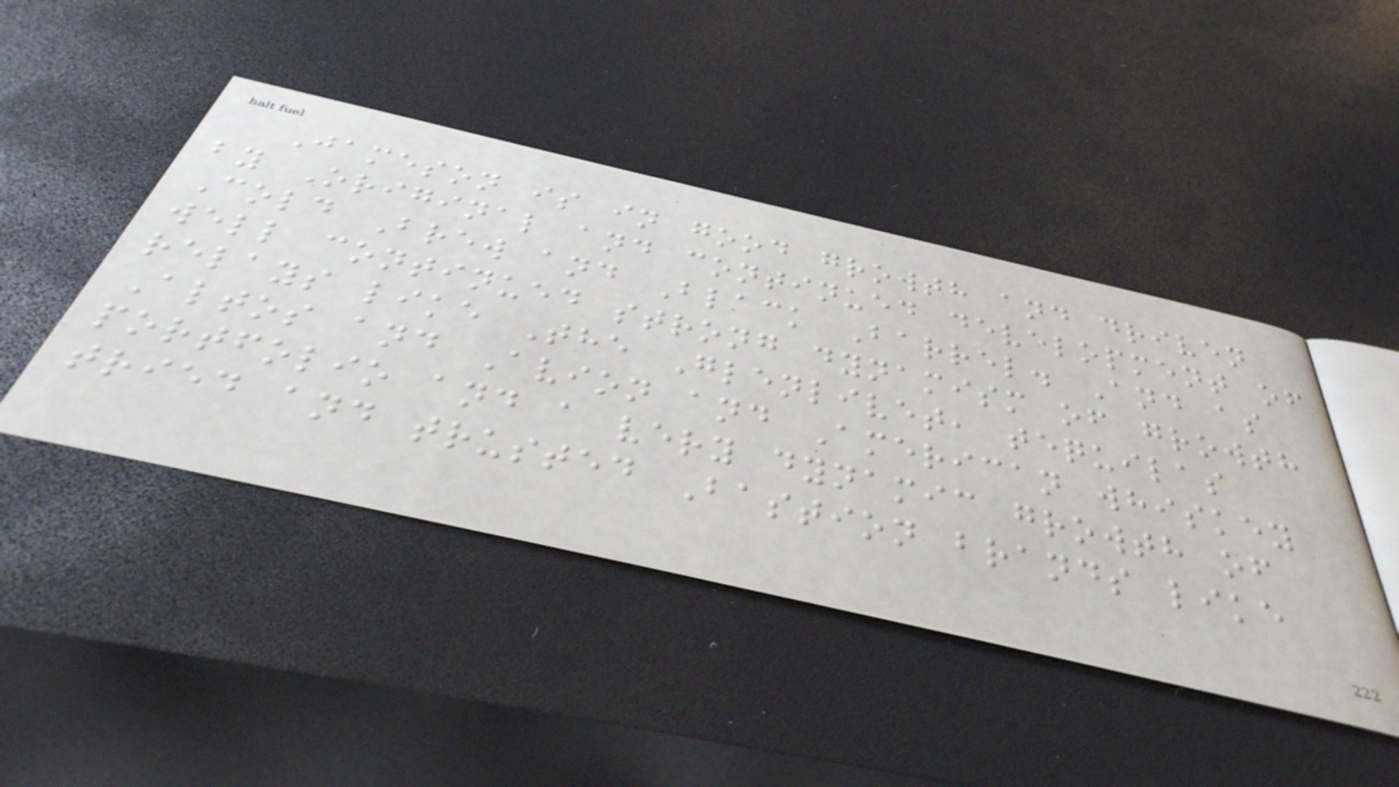Jameson is in good growth and driven
by Original and continued development of
Cold Brew and Black Barrel. And as
well continued strong dynamism of growth
relays like The Glenlivet, tequilas
Altos and Avion and American whiskey
portfolio and a very dynamic growth of
tried and trusted Bastion brands like
